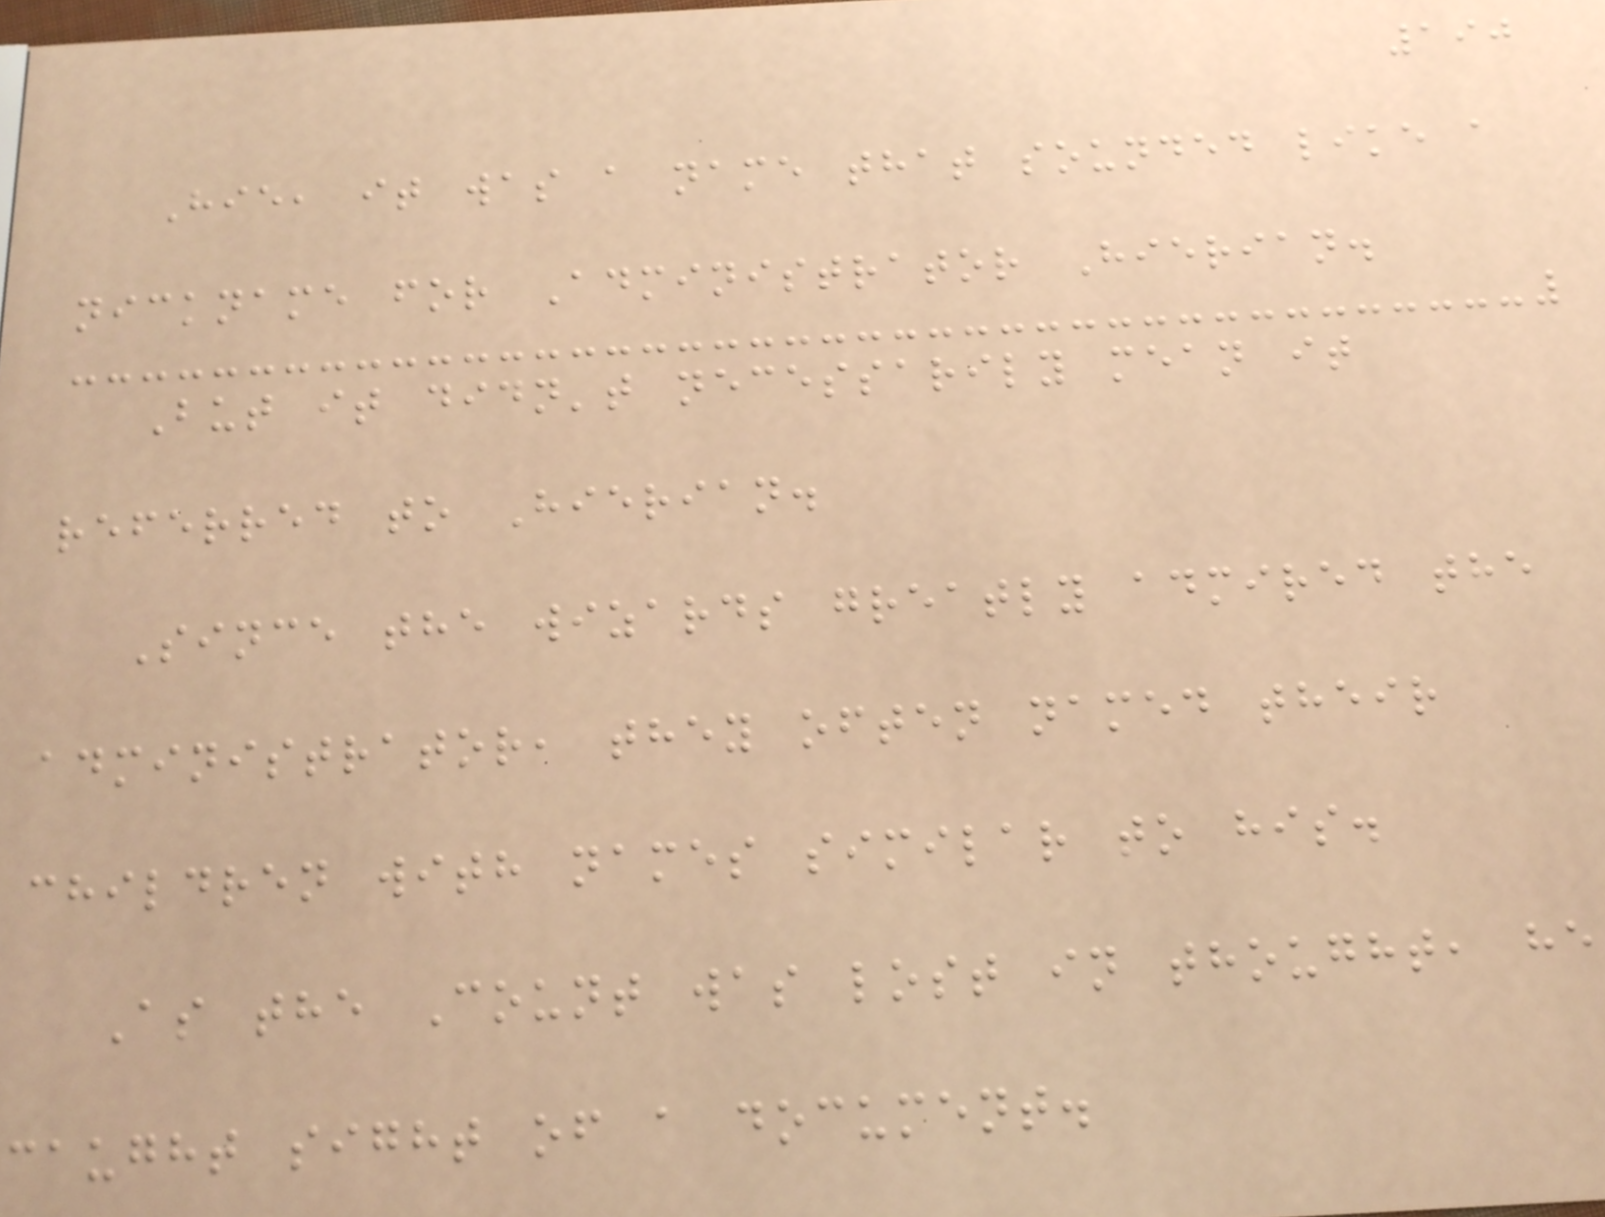190
Hie, it was a name that sounded like a
nickname for Administrator Hierian.
But it didn't necessarily mean it
referred to Hierian.
Since the wizards greatly admired the
administrator, they often named their
children with names similar to his.
As the Count was lost in thought, he
caught sight of a document.
